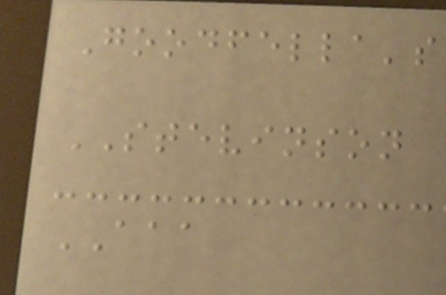Goodfella's
STEVINSON
AAA
